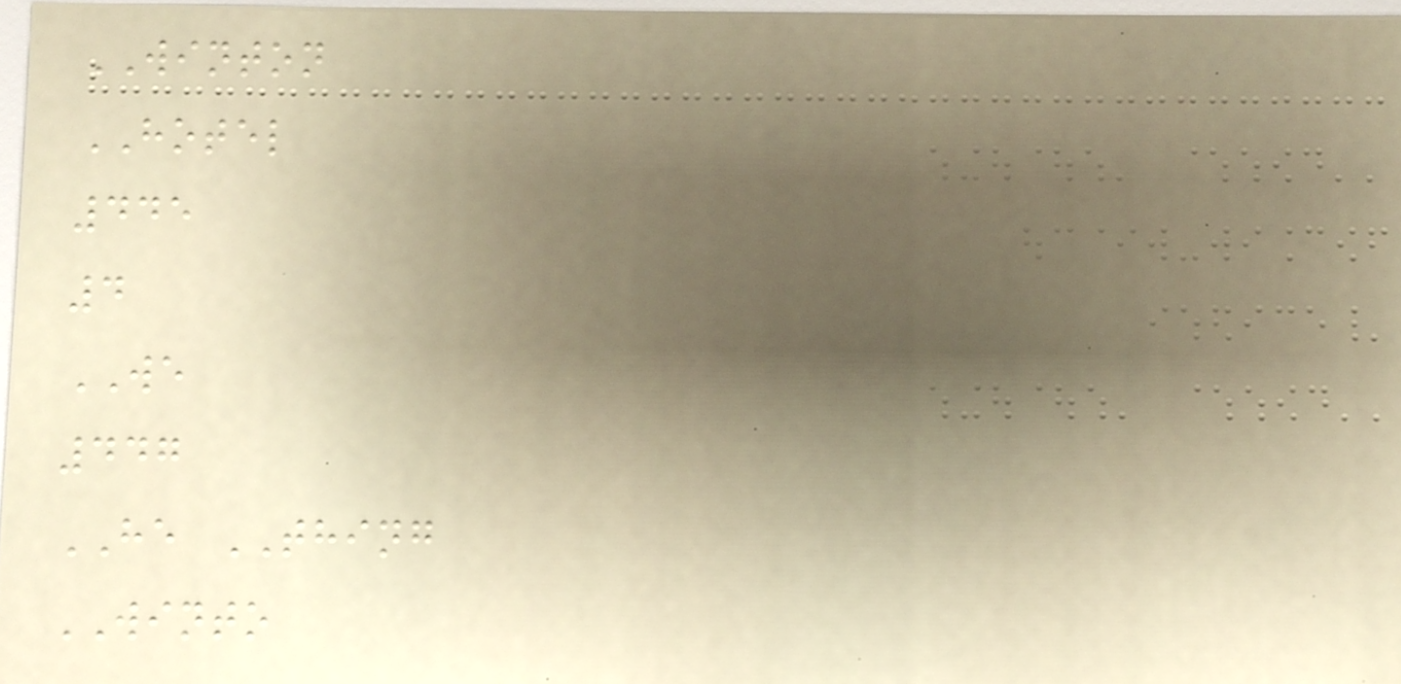WINTON
HOTEL
445
4
WE
447
HE THING
WINTO
